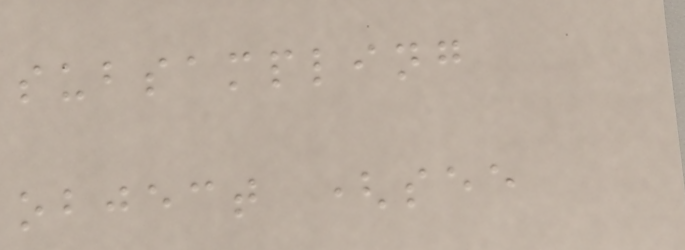subsampling
object (see
